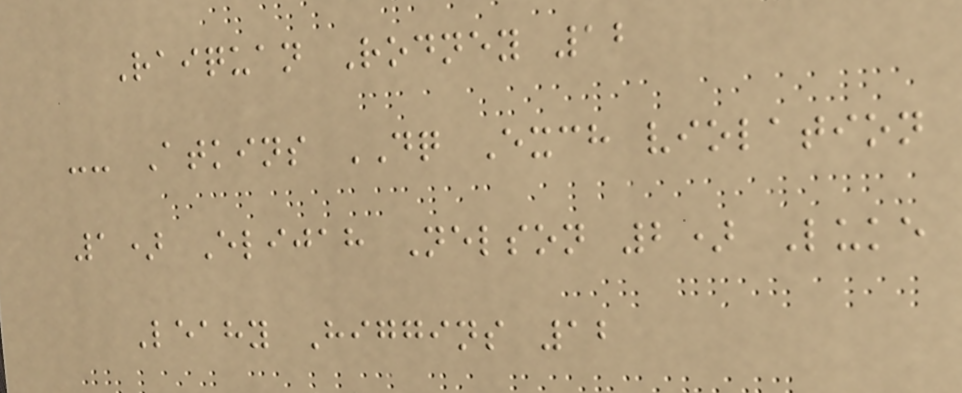Raiquan Rodney 12
-- Atkins DQ Exch violation
1) Elijah Nelson 2) Luke
Leahy Higgins 12
